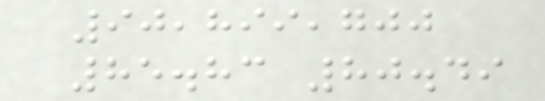90,899,700
85.83 80.49
